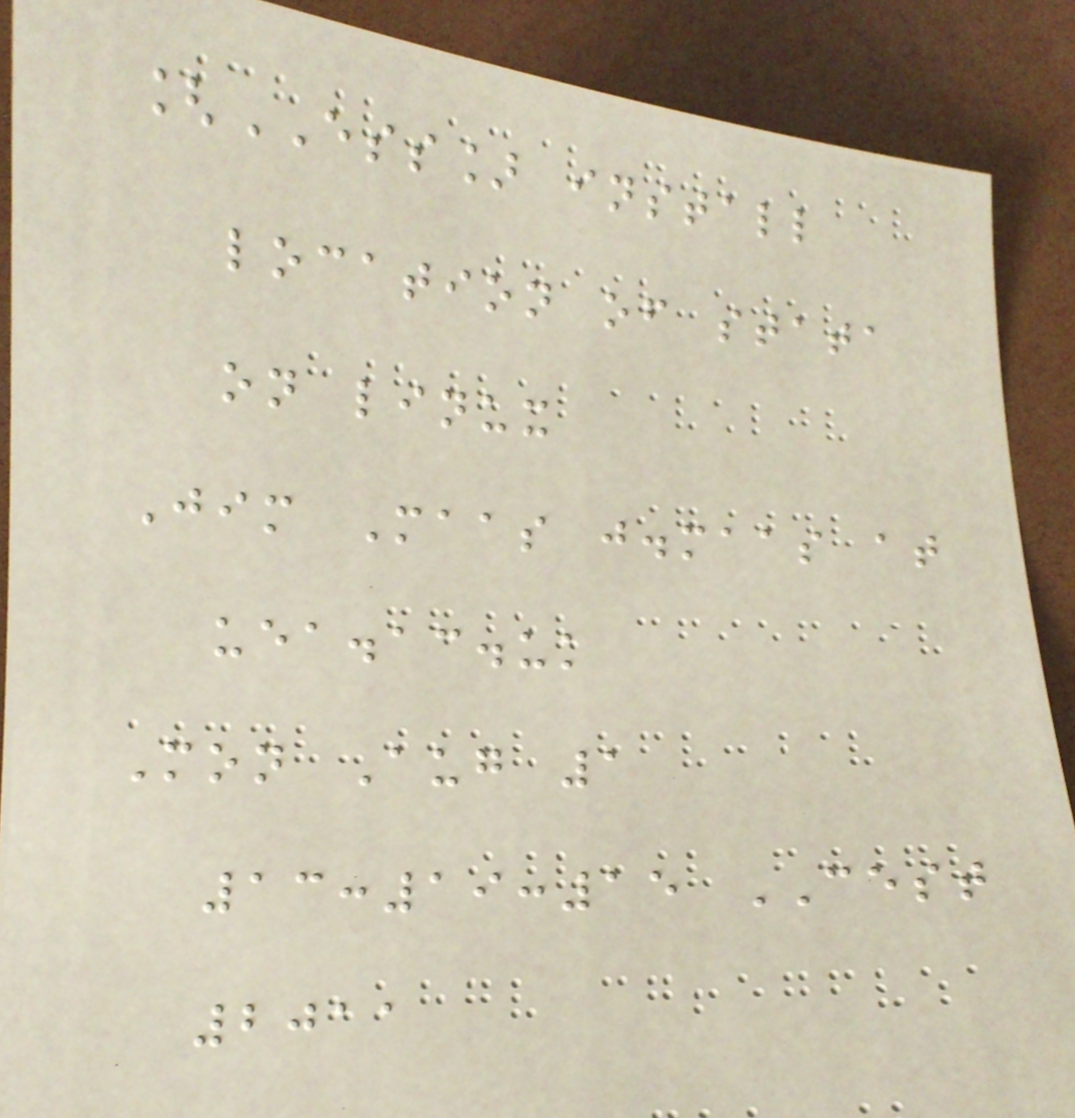[ESS] install
location of stata
on linux
Jim Maas j.maas at
uea.ac.uk
Mon Aug 1
13:19:15 CEST
2011
